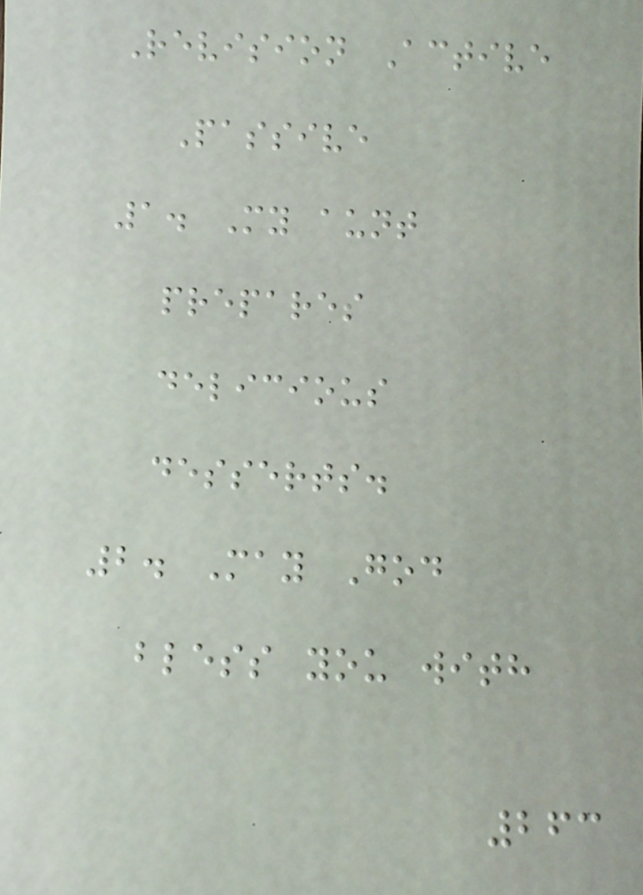Revision Active
Passive
1. My aunt
prepares
delicious
desserts.
2. May God
bless you with
263
